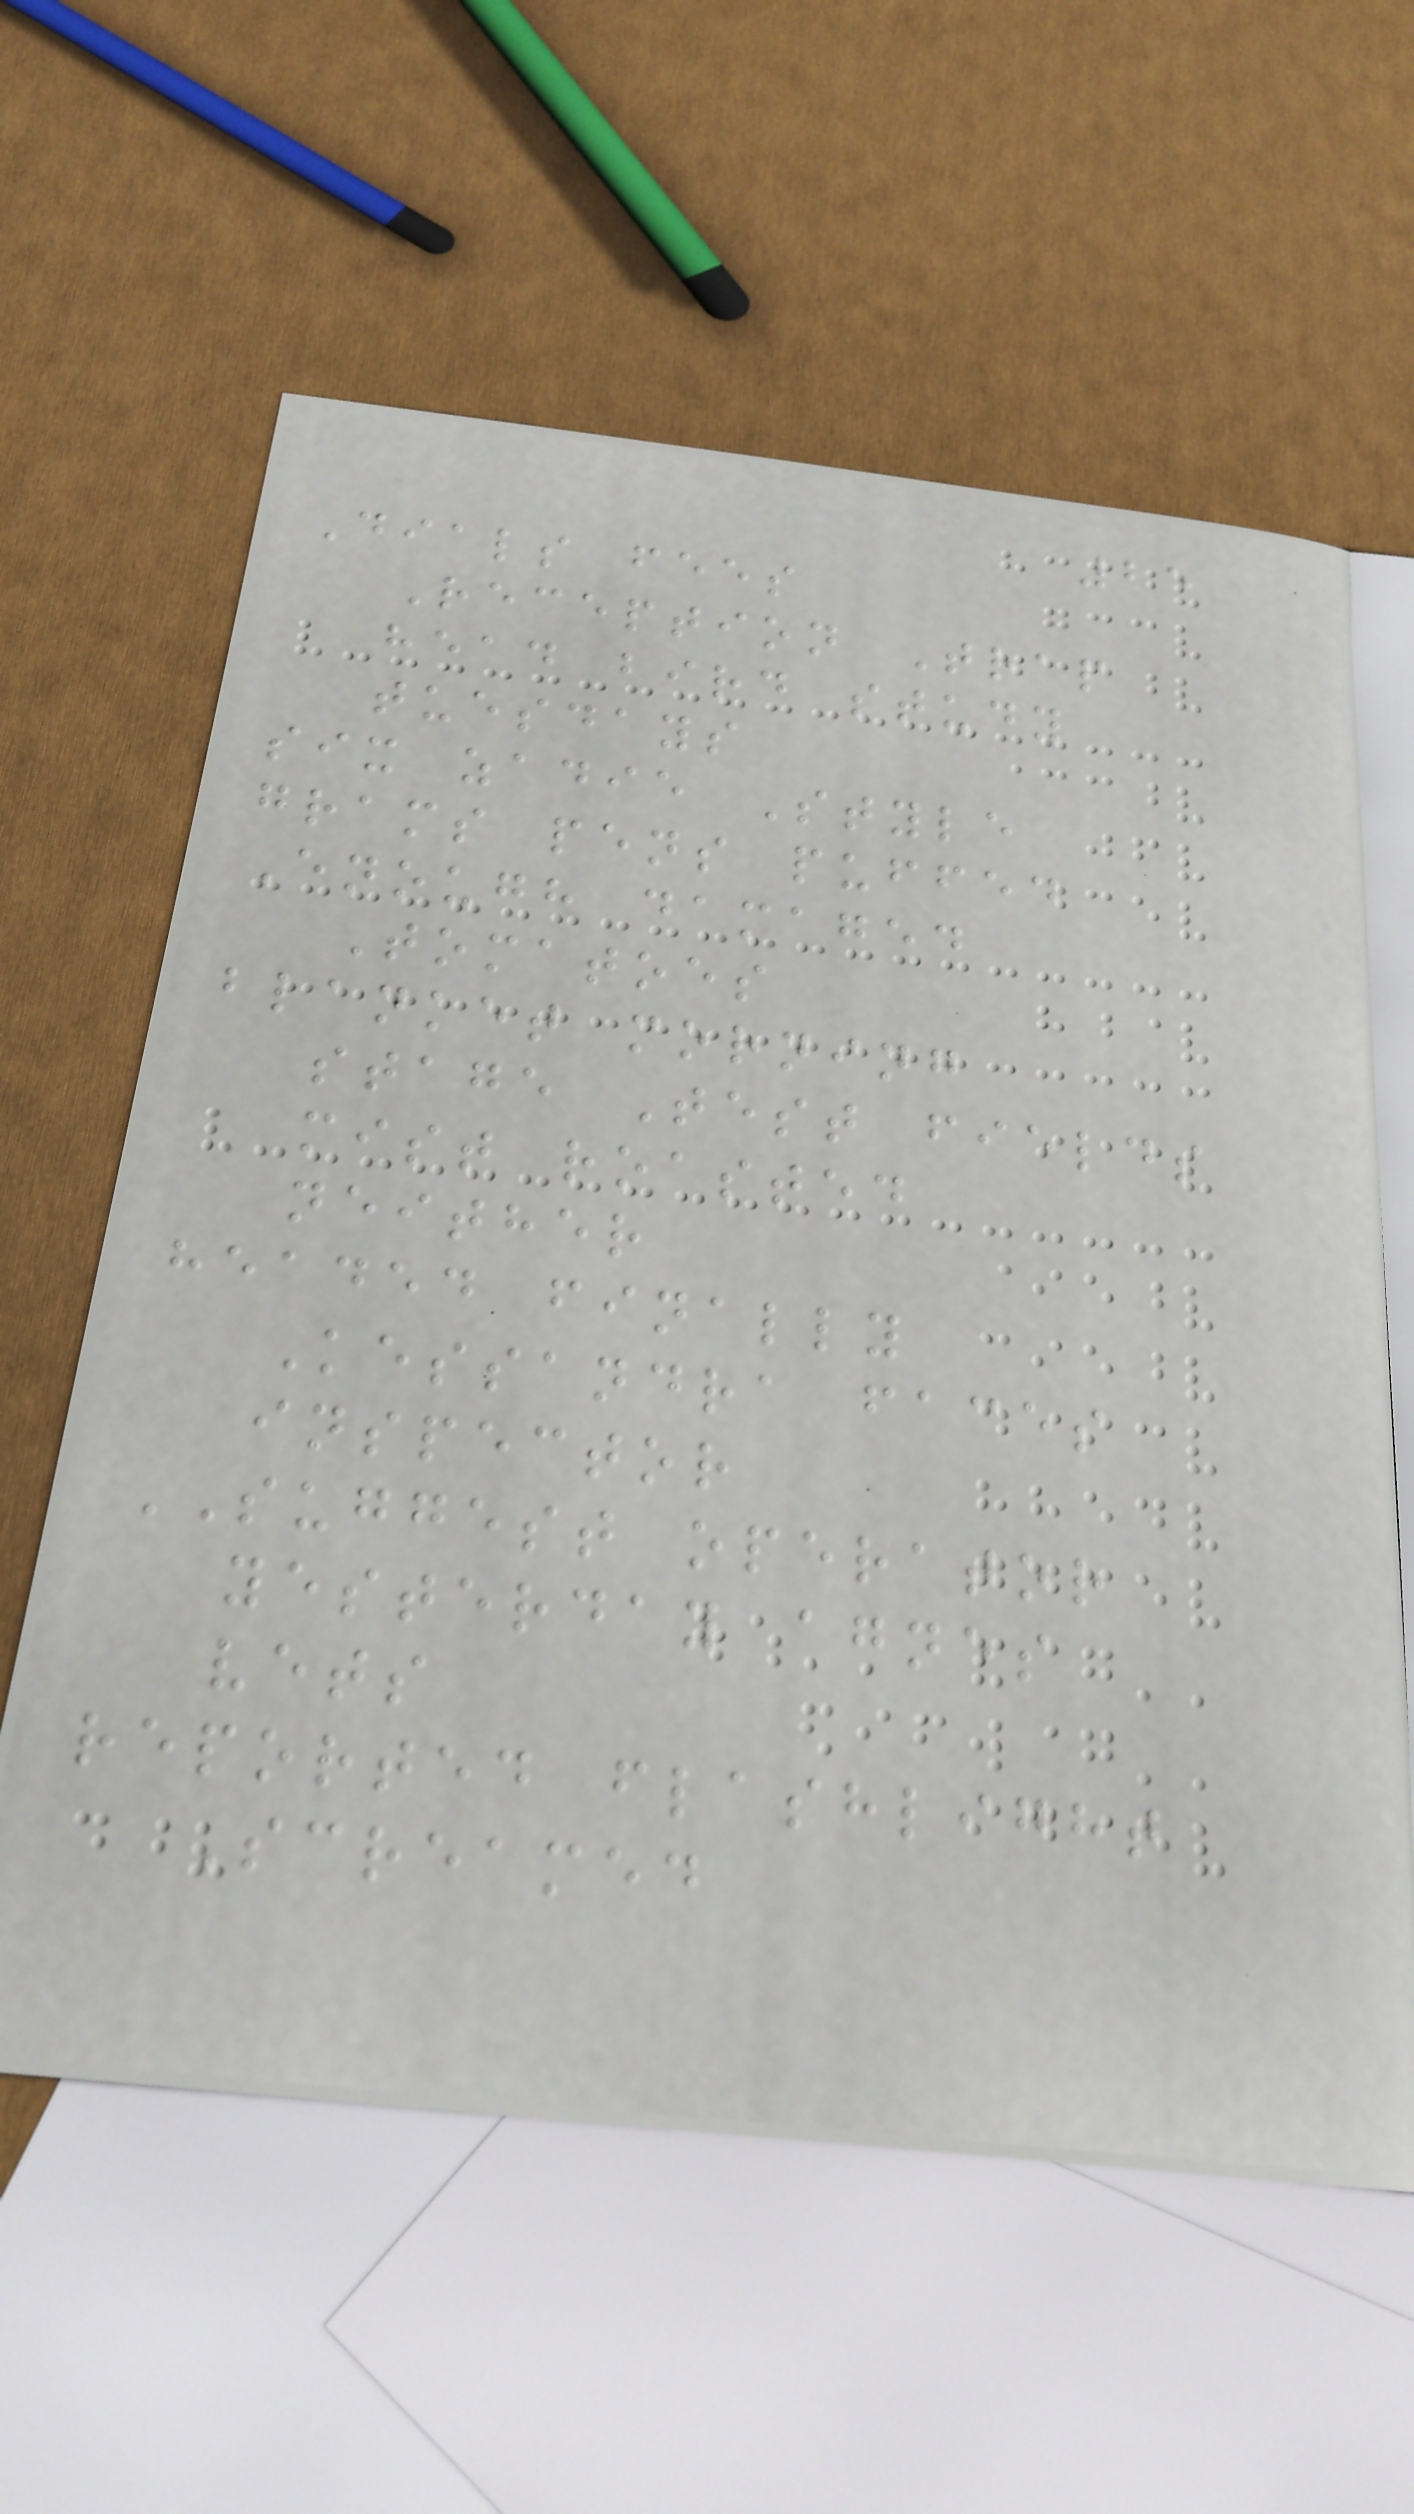25
Dials fees
Reception Trap
head bird study
tuesdays
six zadie Style
grams pens puffed
Enough damaged
Tomatoes
blanket morning
stage Test fields
mist roasted
neither
headed finally
Kessandra faces
inspector
SUGGEST operator
yesterday agnes
vets
reported flashlight
Screamed
